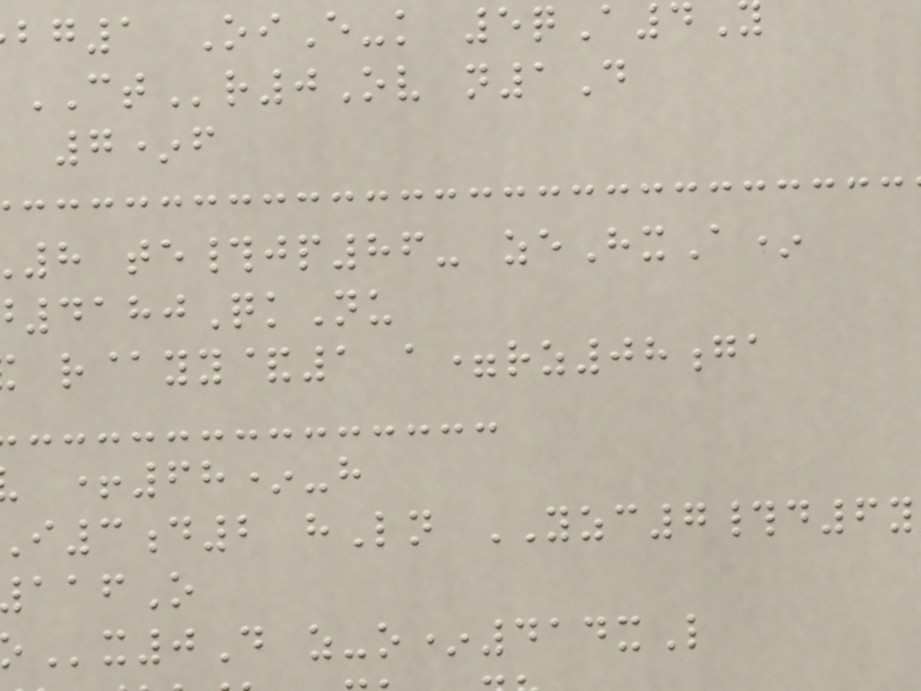bg1 OiE-k 5qA4
CTr0Ov n1D
7*f
8 te#jp86- zeHxA*
4180QkNu
r@yy&1 a=rz08ga
+68*-h
i3d2 hLn YZC7#d6y
x0D z-o*414xL
